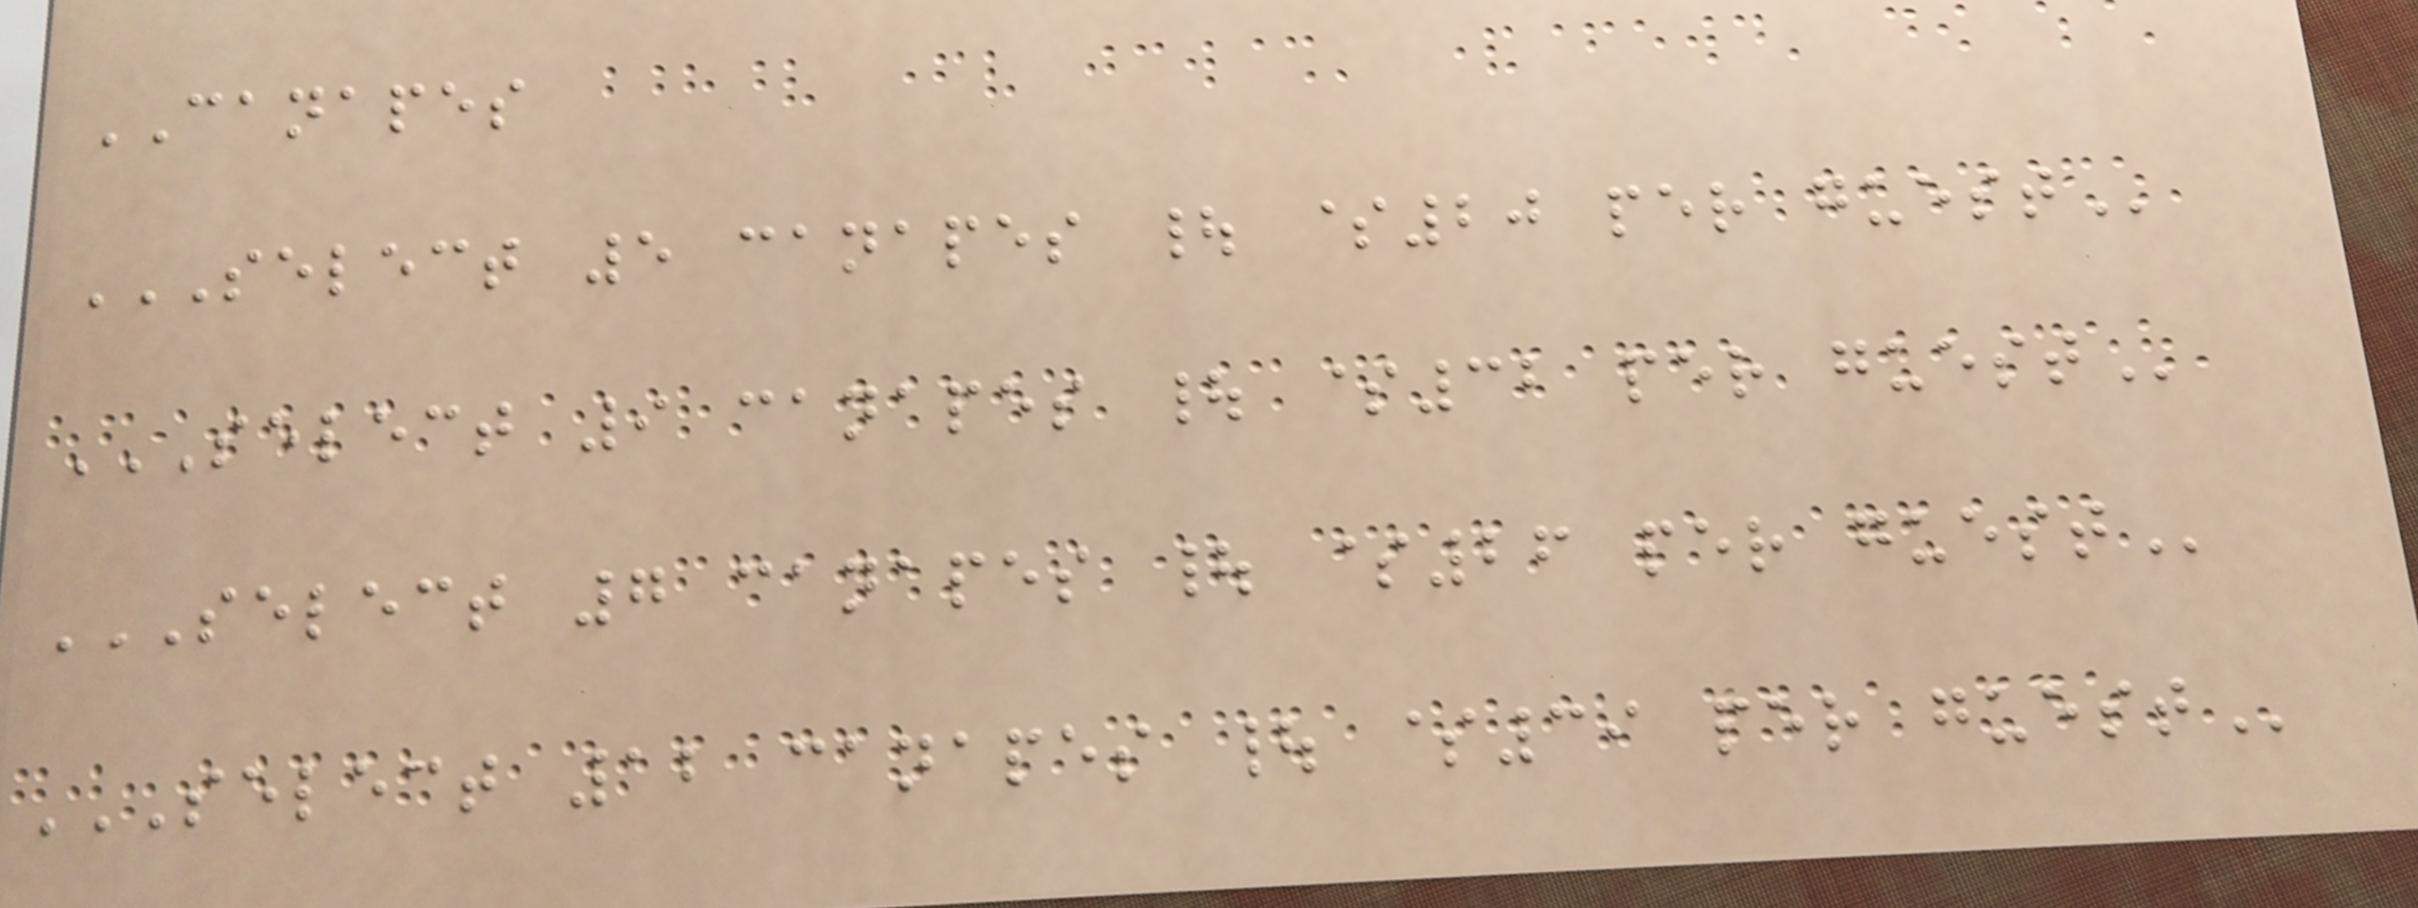CANAPES
SELECT 5 CANAPES | $20 PER GUEST
SELECT 9 CANAPES | $32 PER GUEST
SELECT 7 CANAPES | $26 PER GUEST
SELECT 12 CANAPES | $39 PER GUEST
